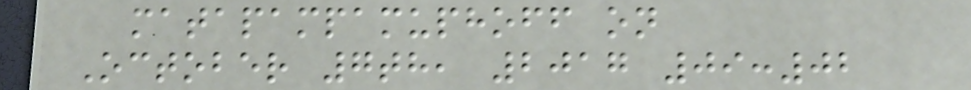matapampamuphoff on
October 7th, 2017 09:02
